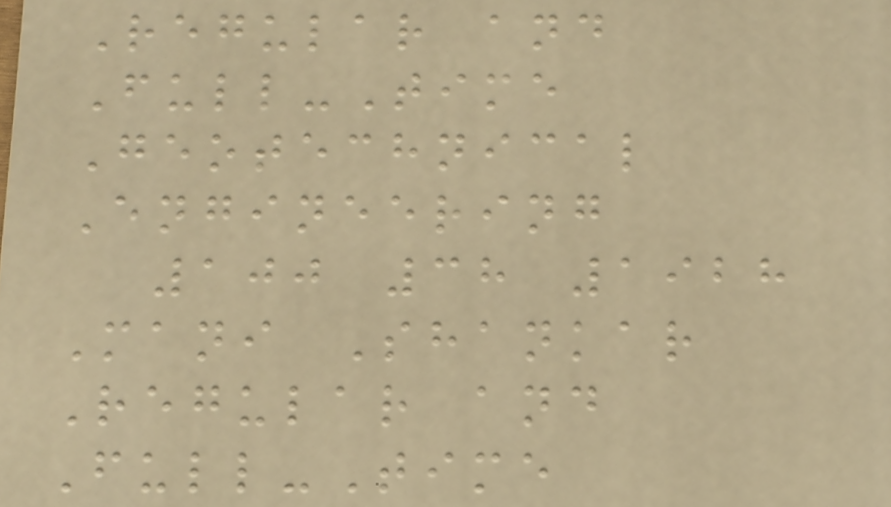Regular and
Full-Time
Geotechnical
Engineering
100 38 1928
Mani Shankar
Regular and
Full-Time
